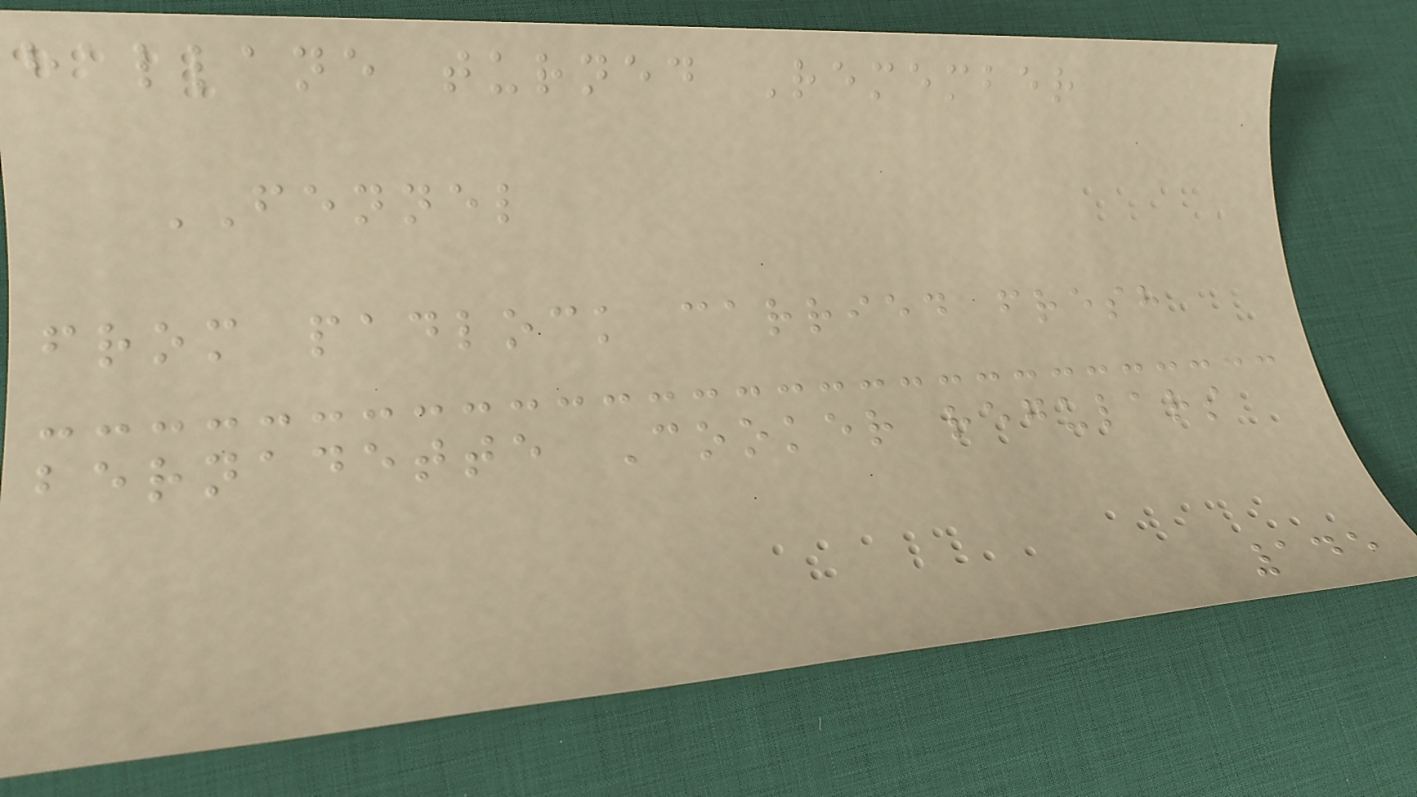hallane turned Remember
FENNEL
from padlock carried fresh
bernadette Cooker regulars
145
